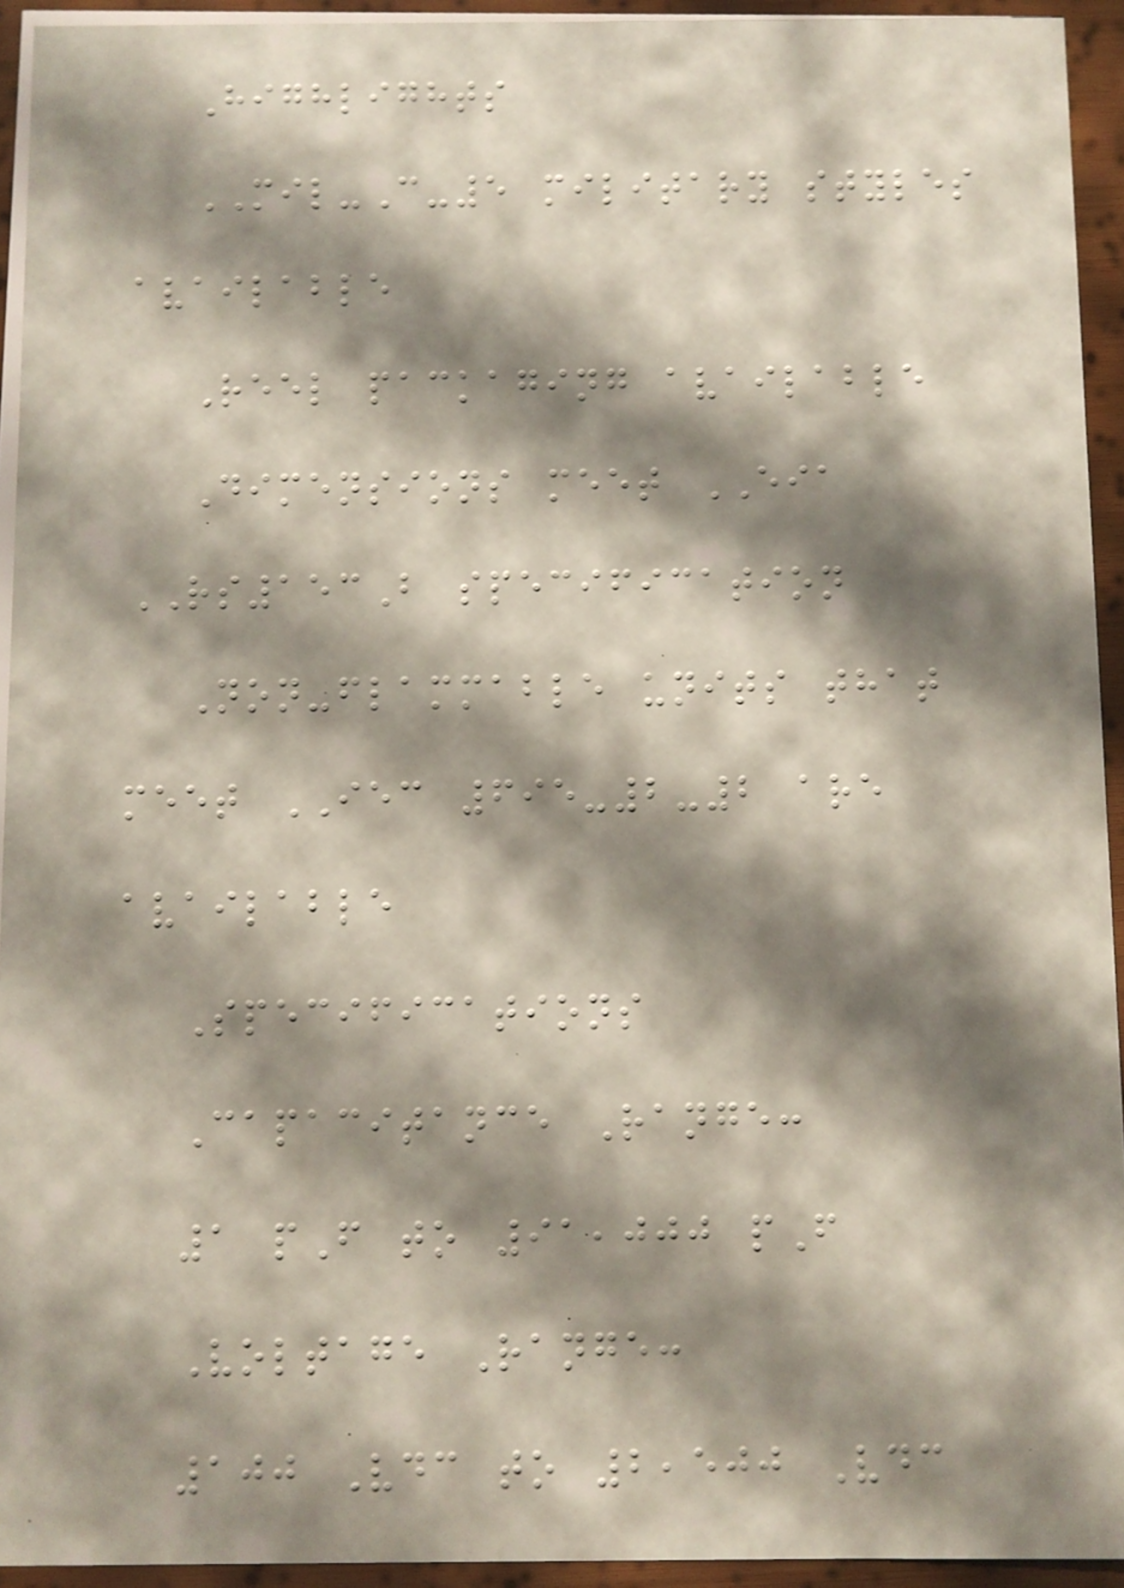Highlights
MIL-C-5 military styles
available
Reel packaging available
Dimensions meet EIA
RS153B specification
Non-flammable units that
meet IEC 695-2-2 are
available
Specifications
Capacitance Range:
1 pF to 91,000 pF
Voltage Range:
100 Vdc to 2,500 Vdc
